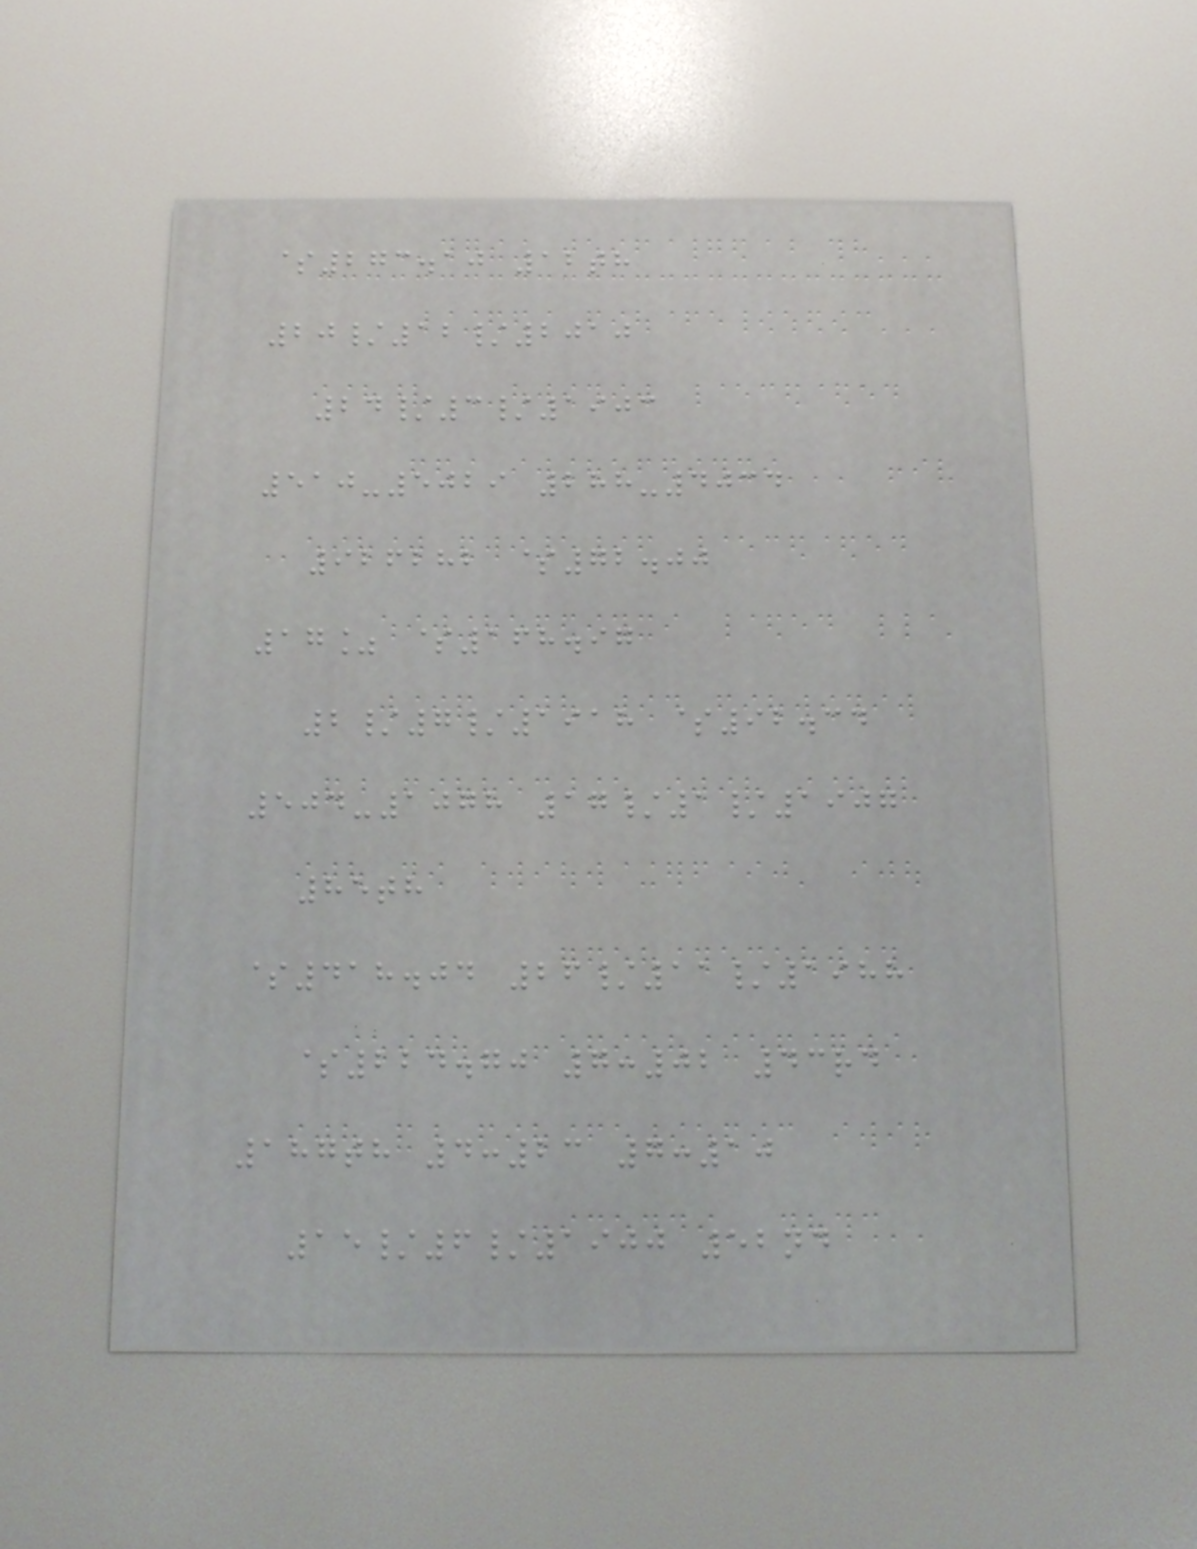$273.10 12th
20/12/2010
24/3/1903
510-5029 288-4034
926282 $72.00
17% $168.97
2/7/1918 $92.34
504-1078 17/1/1907
85th
$418.04 26/11/1988
$224.70 7:02 43rd
187th 4:23 7:10
15/6/1900 52nd
